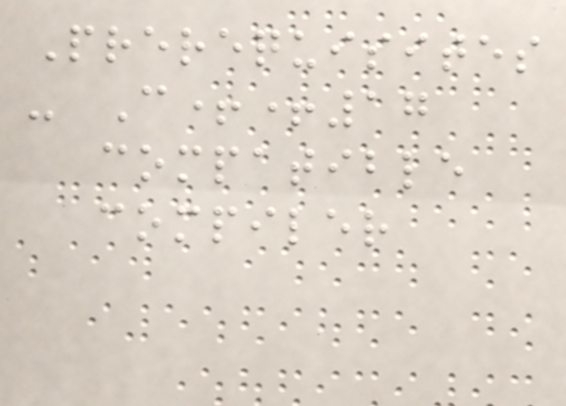Prerequisites
- C++17
compatible
compiler
